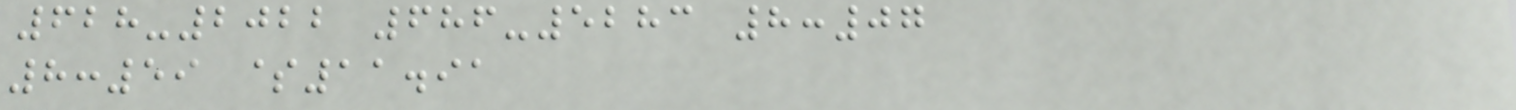628-2022 686-5283 8:07
8:59 $11.91
